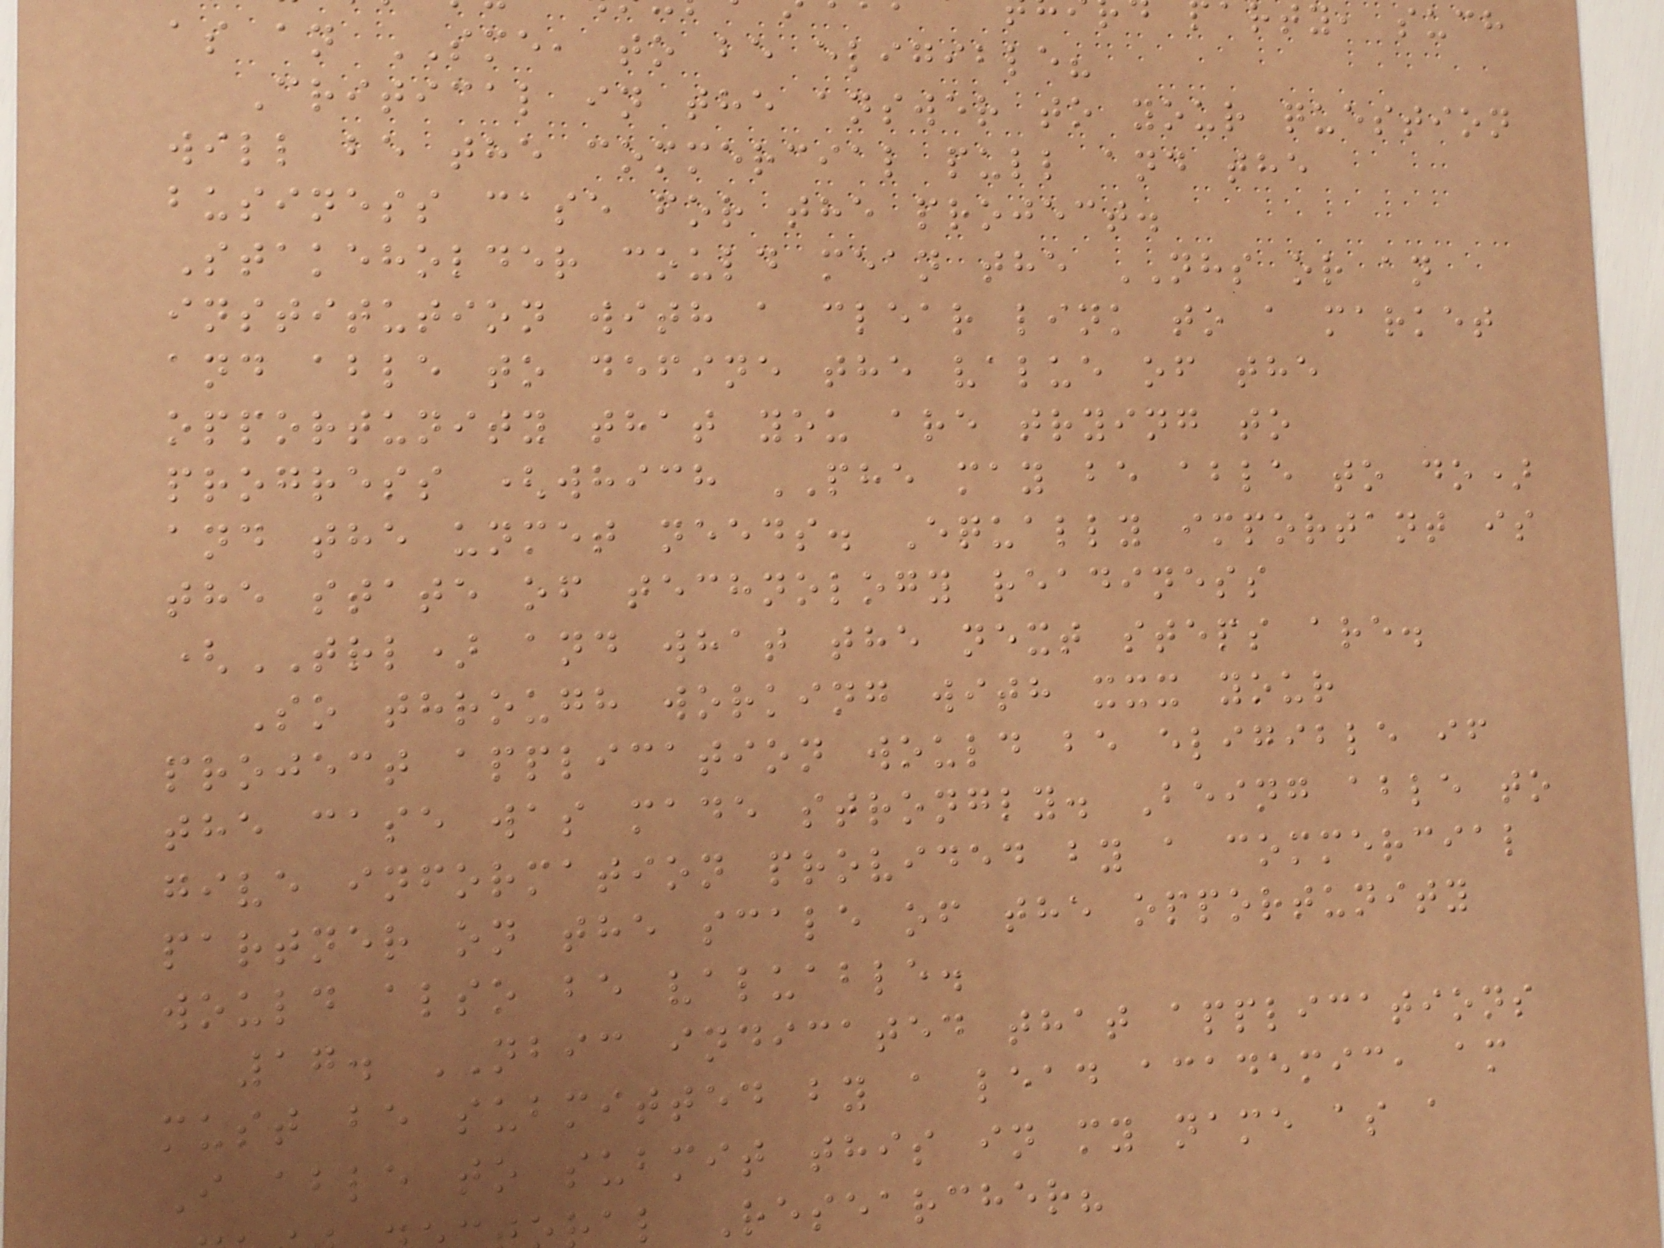as an SME, to be eligible?
Critical in the answer to your question
will be the commercial pull and the
business case for the project.
Stakeholder could mean the NHS or an
institution with a clear link to a market
and able to define the value of the
opportunity that you are trying to
progress (which PHE may be able to do)
and the unmet needs. Equally important is
the state of technology readiness
(TRL) and what the next steps are.
So through working with xxx your
project application would be eligible if
the case was made strongly. Being able to
give information provided by a commercial
partner on the scale of the opportunity
would also be valuable.
17. NBIC indicated that applications
must be submitted by a lead academic, am
I able to submit this in my name as a
al Researcher?
